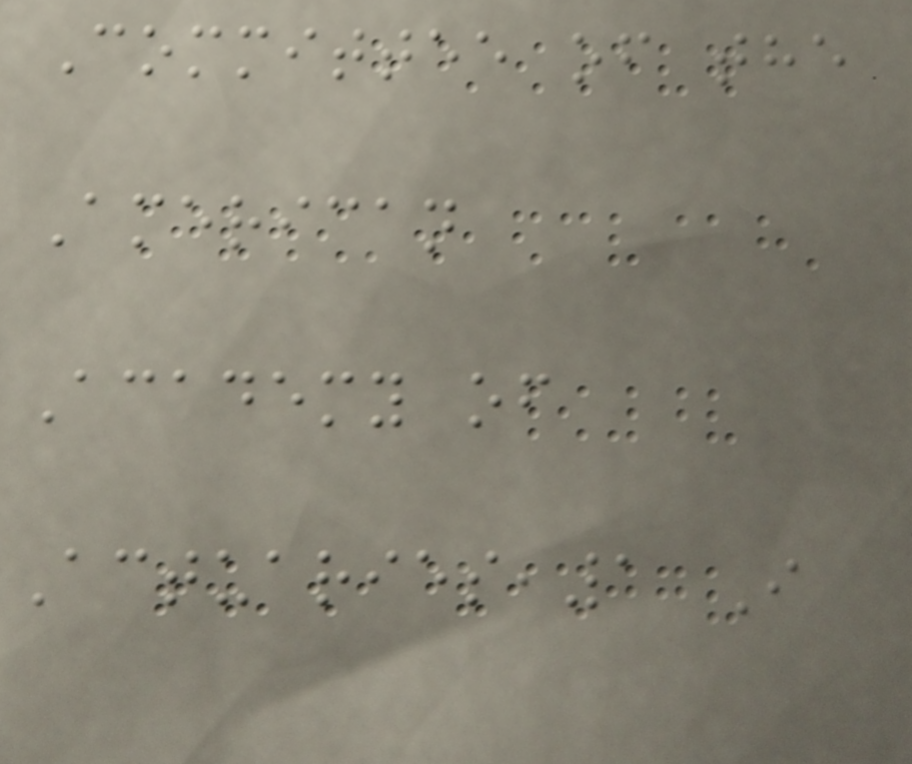Committee of the
American
Academy of
Actuaries,1 I
